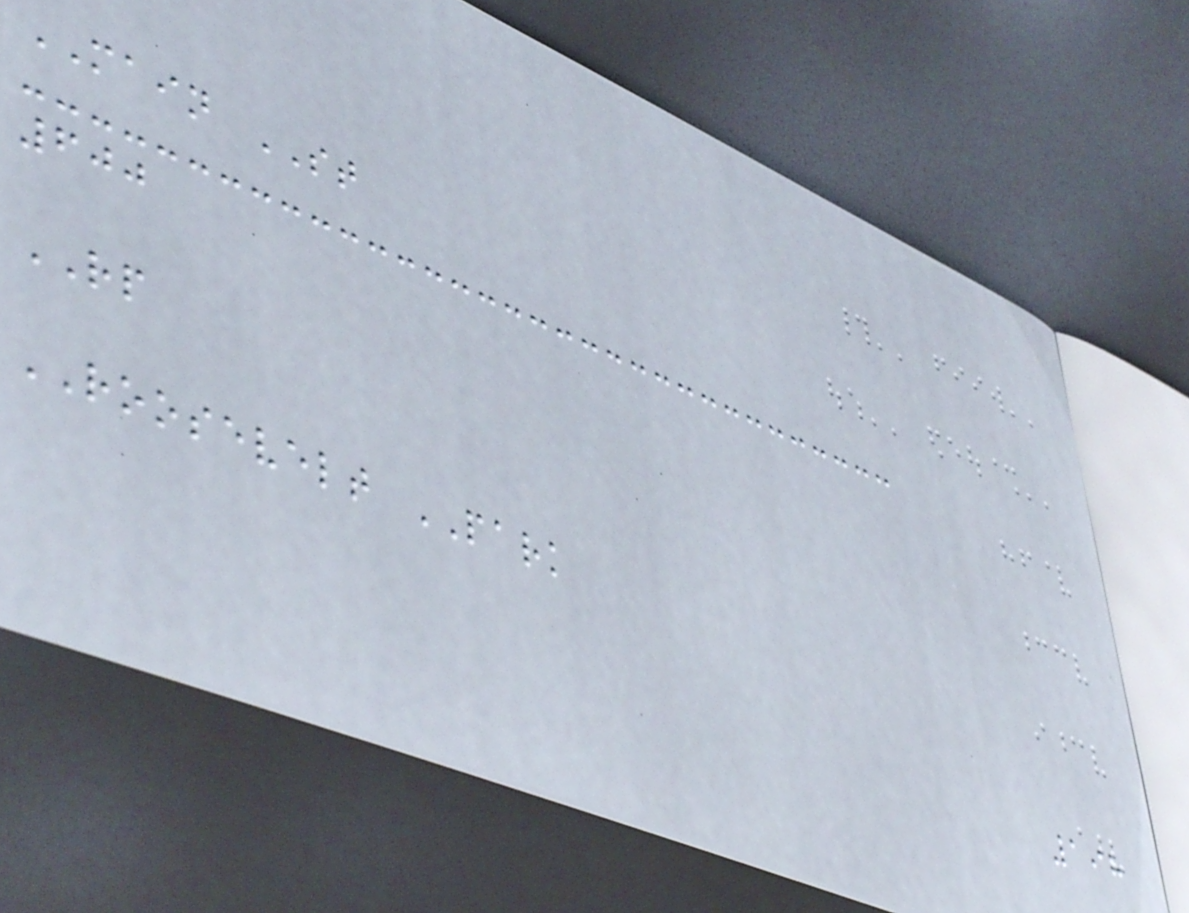MAIN ST
600
RP
ROOSEVELT PARK
198
